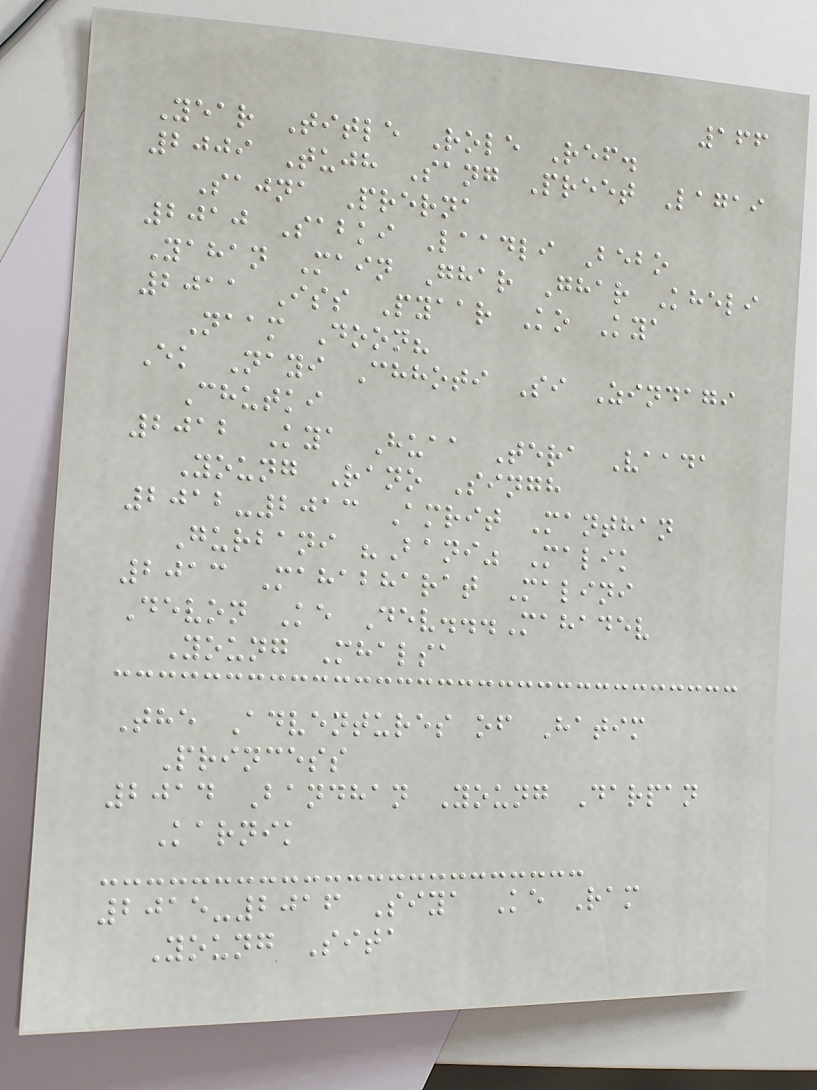166
Year Title Role Ref.
2009 Tujh Sang Preet Lagai
Sajna Prerna
2010 Sabki Laadli Bebo
Yahan Main Ghar Ghar Kheli
2011 Iss Pyaar Ko Kya
Naam Doon?
Ek Nayi Chhoti Si Zindagi
Chutki
2012 Kya Huaa Tera Vaada
Young Rano Singh
2012-2013 Amrit Manthan
Gurbani "Bani" Malik
2013 Mahabharat Malini
Devon Ke Dev...Mahadev
Young Mhalsa
The Adventures of Hatim
Princess
2014 Bandhan Young Darpan
Karnik
2015-2016 Siya Ke Ram
Young Sita
